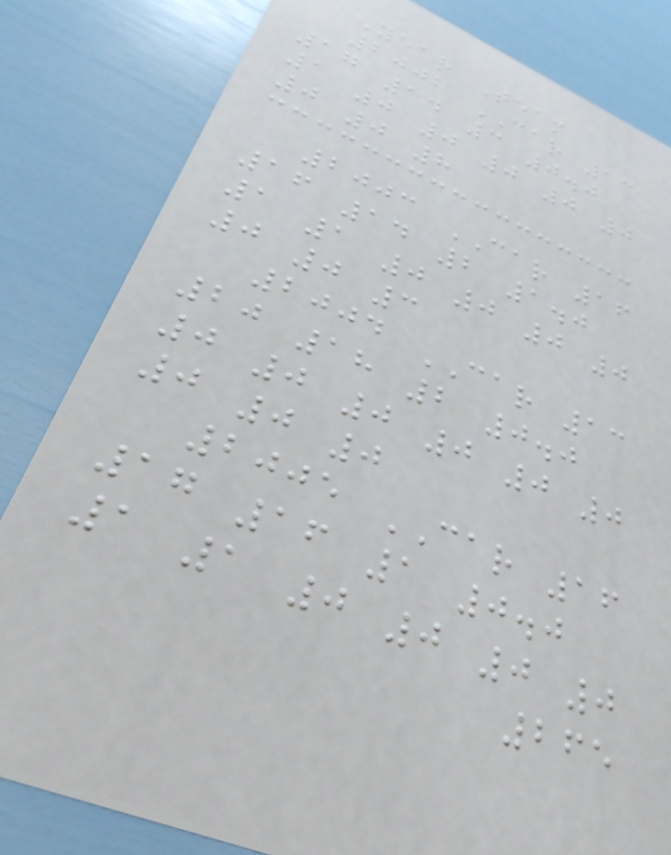Year Team
2002 CAR 13
17 14 3 0.0
1 0 0 0 0 0
0 0 8
2003 CAR 16
16 14 2 1.0
1 1 0 0 0 0
0 0 3
2004 CAR 13
20 18 2 0.0
0 0 0 0 0 0
0 0 0
2005 CAR 16
17 16 1 0.0
1 1 0 0 0 0
265
